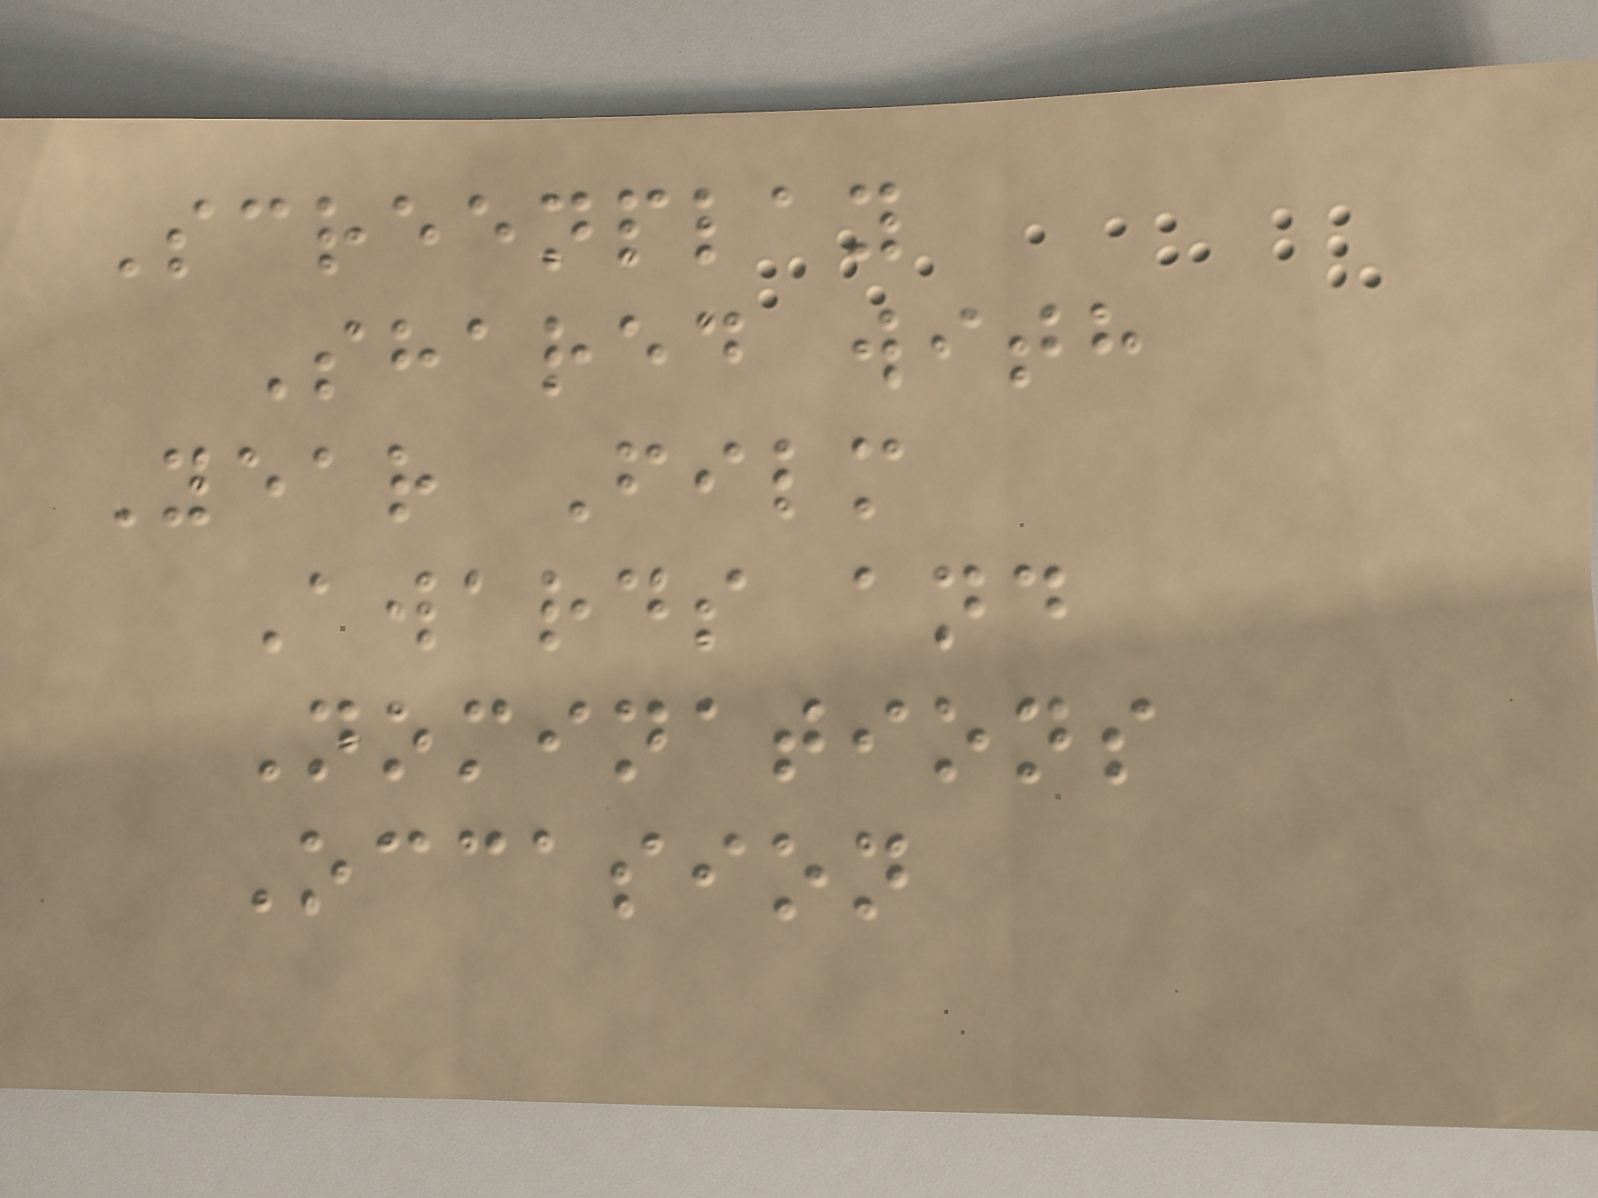Screenplay
Shared with
Year Film
Awards and
Nominations
Occasion
